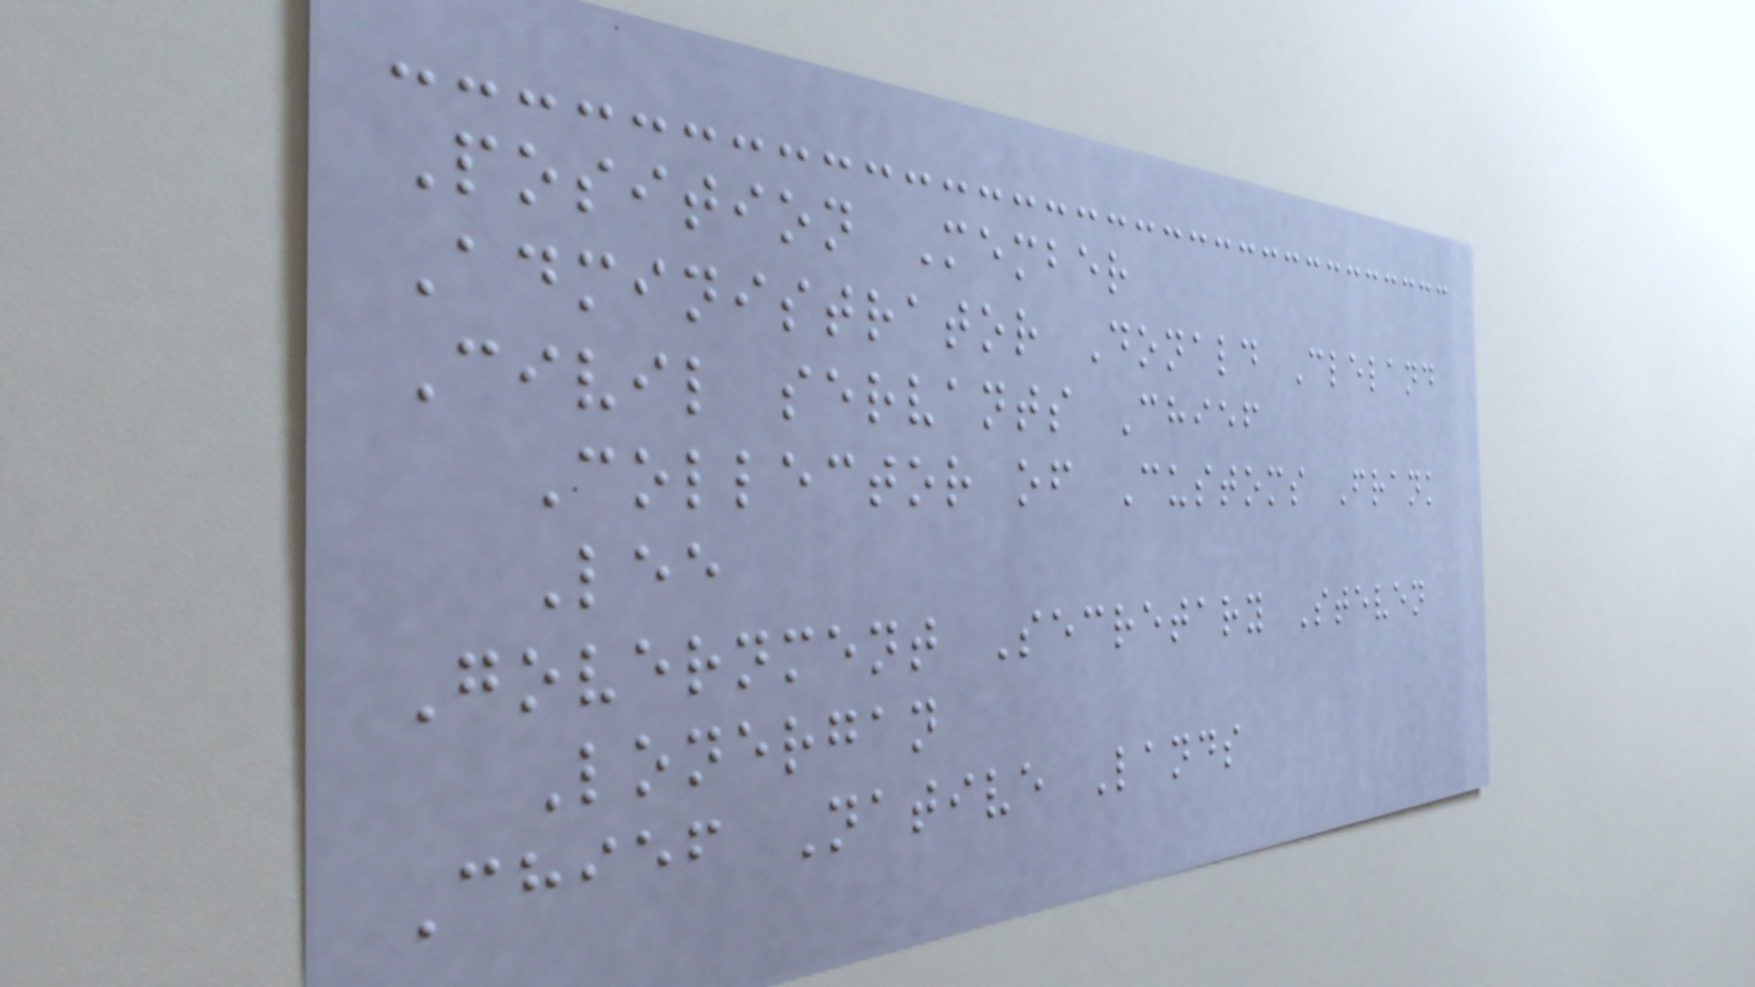Position Member
Administrator Donald Cleland
Civil servants Chief
Collector of Customs Frank
Lee
Government Secretary Steven
Lonergan
Chief Native Lands
